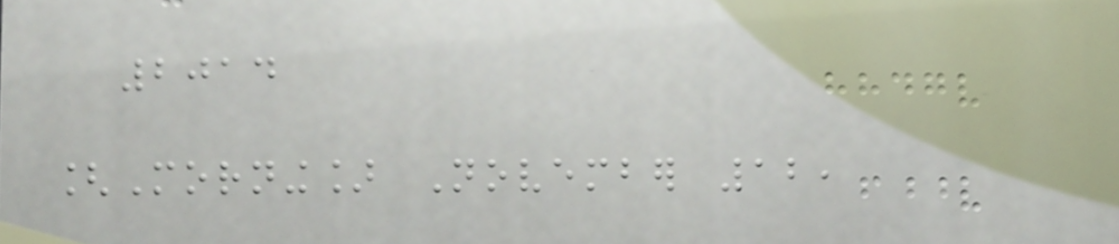2014
[Morning] November 12,
